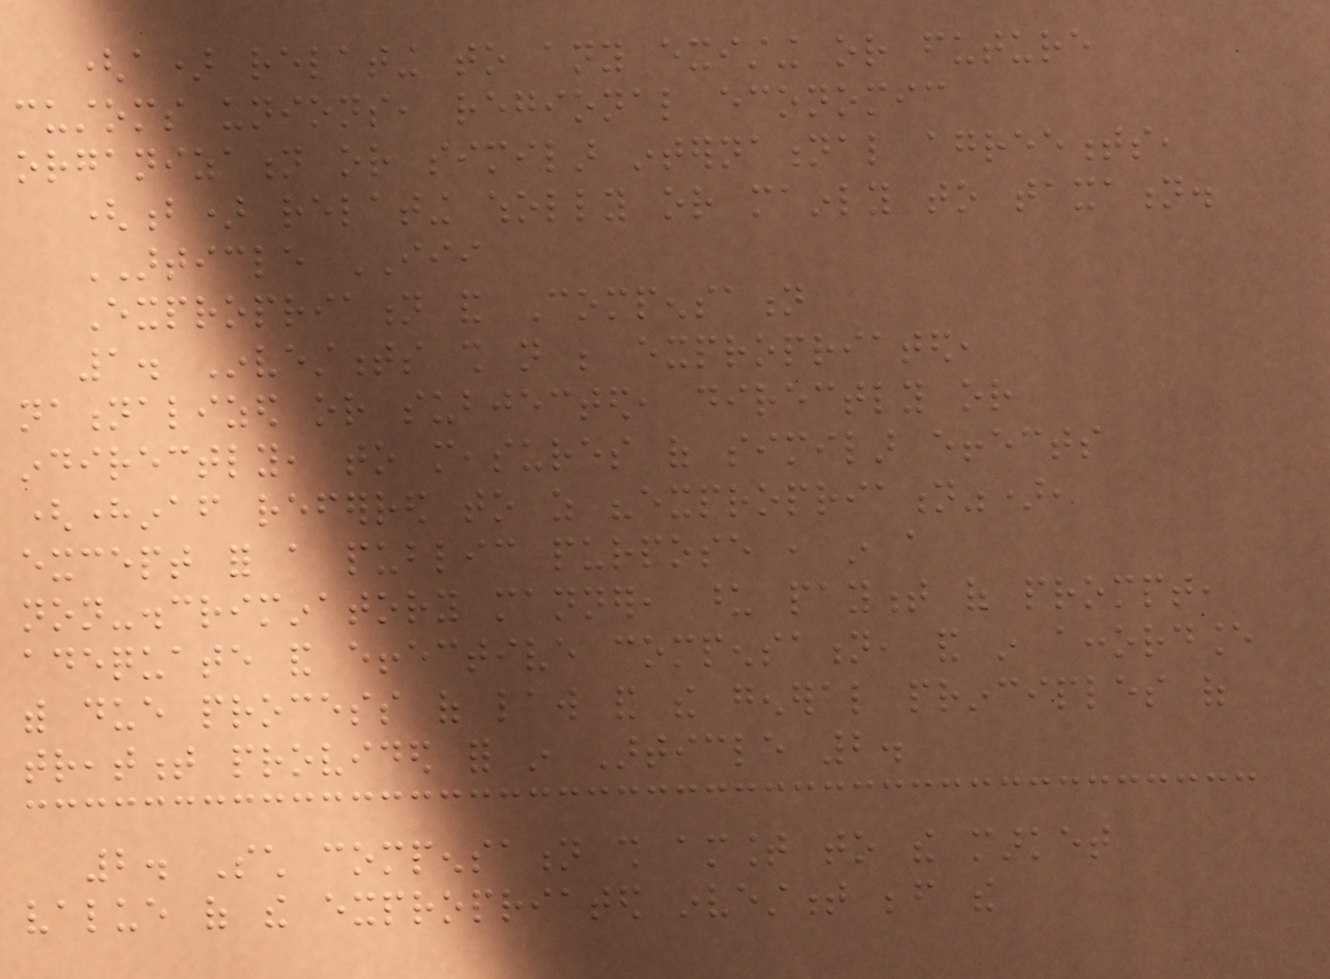(a) relating to any existing or future
customs unions, regional economic
organization or similar international agreements,
(b) relating wholly or mainly to taxation.
ARTICLE III
Expropriation and Compensation
1. Investments shall not be expropriated,
nationalized or subjected, directly or
indirectly, to measures of similar effects
(hereinafter referred to as "expropriation"),
except for a public purpose , in a
non-discriminatory manner, upon payment of prompt,
adequate and effective compensation, and in accordance
with due process of law and the general principles of
treatment provided for in Article 2.
2. Such compensation shall amount to the market
value of the expropriated investment before the
